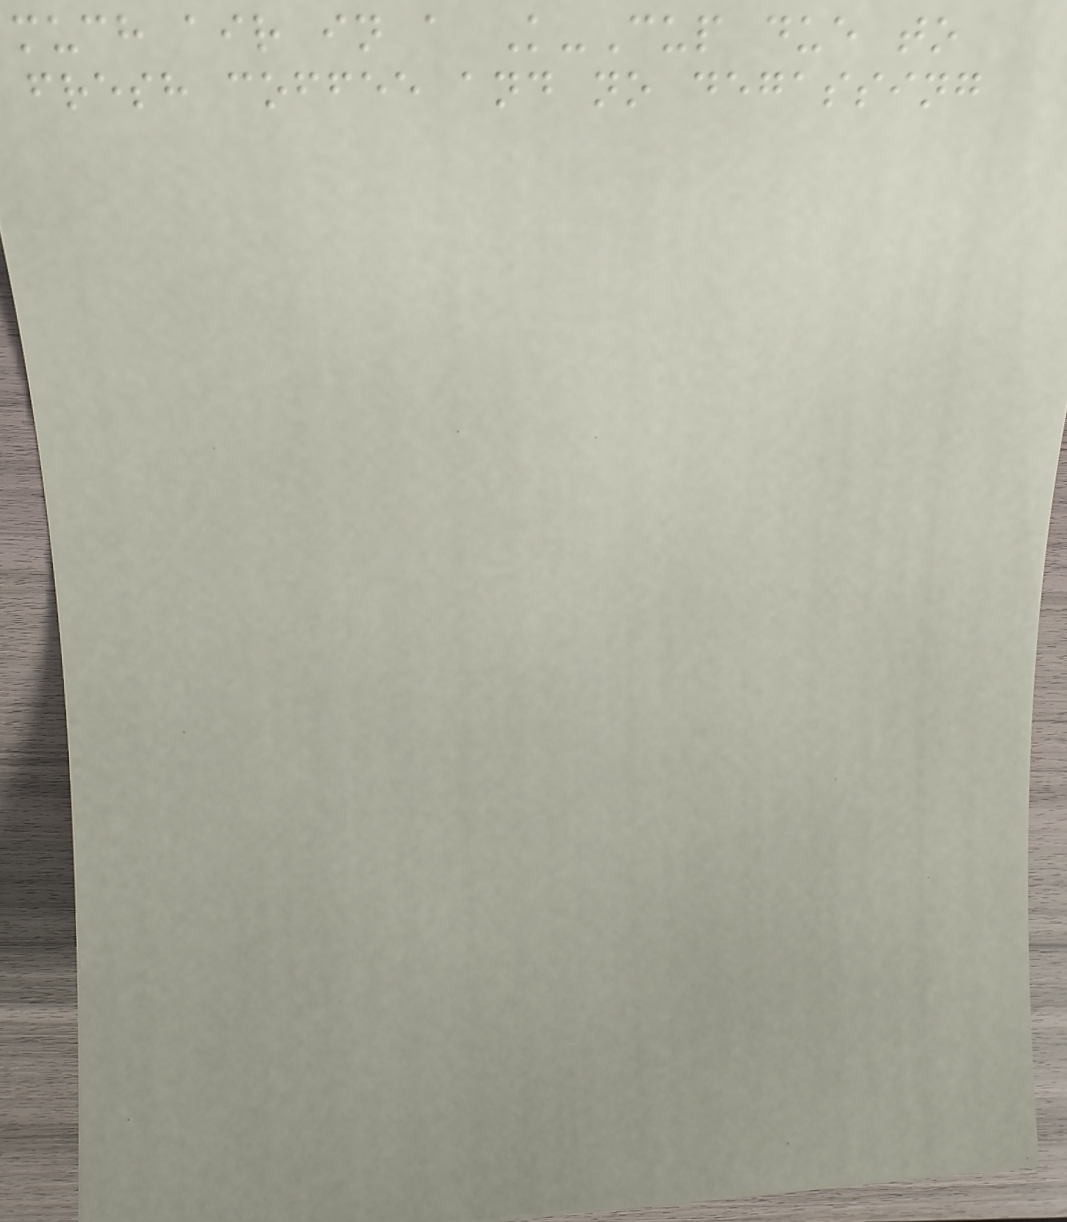much air in a K-Cup due to
fresh coffee and no degassing
